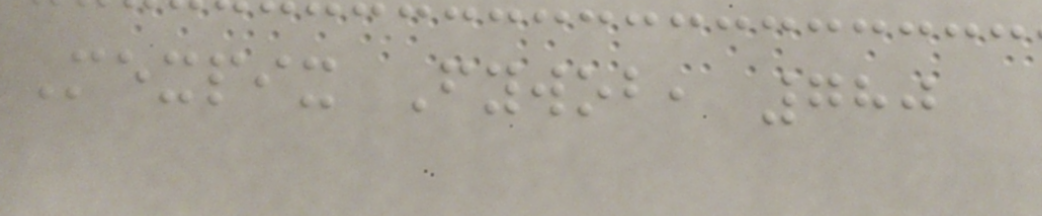Mexpix Fywob, 780
